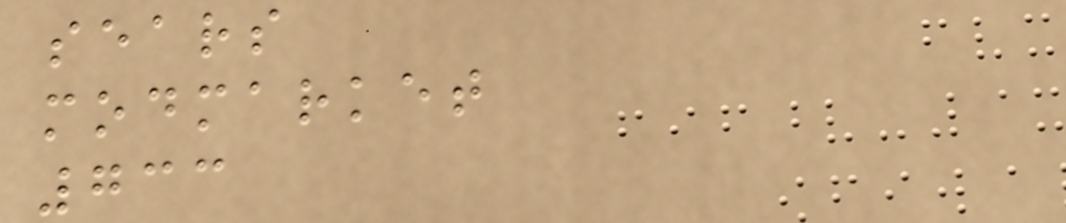sears
modmarket
733
